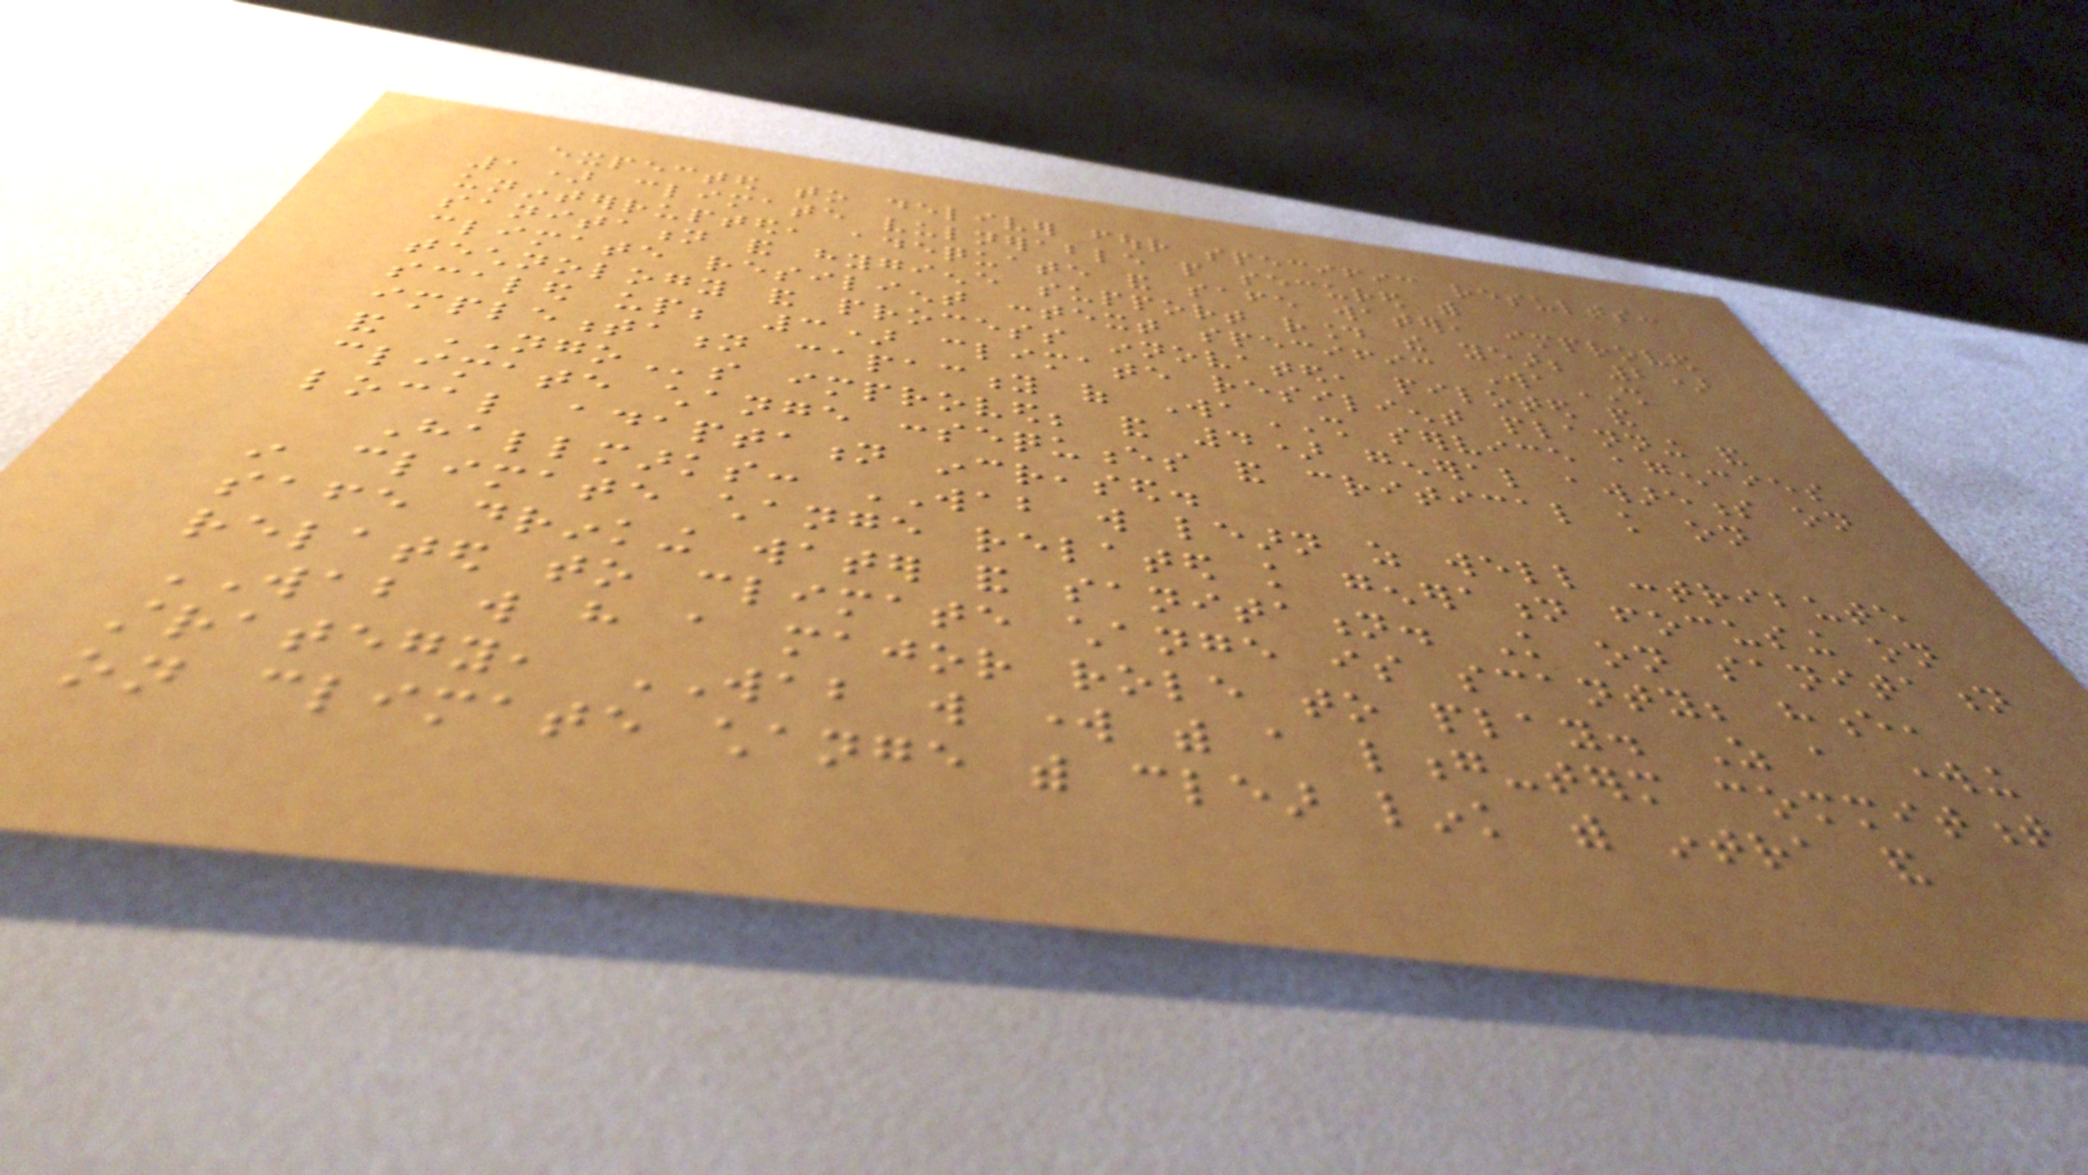expected to deliver four specific results:
1) climate vulnerable people secured with
uninterrupted, adequate and safe water, improved
sanitation and hygiene support round the year; 2)
climate resilient context specific WaSH
technology and process innovated, piloted and
scaled up; 3) climate resilient planning and
implementation capacity of WaSH service agencies
and NGOs improved; and 4) general awareness on
climate change consequences and critical knowledge on
local adaptation increased.
Hallmarks: WAB will learn as well contribute
in climate change related knowledge generation focusing on
safe drinking water and sanitation. Knowledge on sanitation
related to climate change is scanty; hence,
WAB will have a major role to play. As a working
strategy, WAB will work with a long-term commitment
on climate change with clear link with intra and
